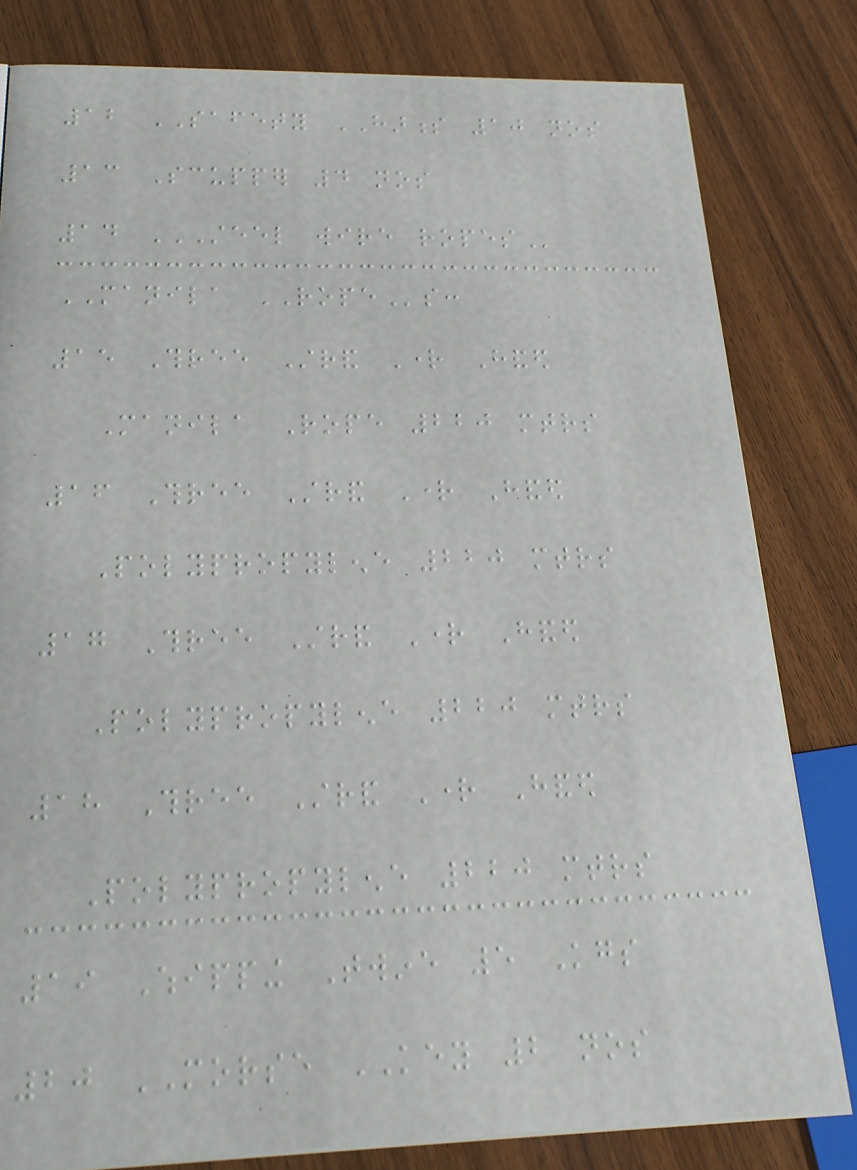12 SAFETY HARNESS 10 nos
13 Scupper 4 nos
14 STEEL WIRE ROPES
MANILA ROPEs:
15 Three Strand Right Handed
Manila Rope 220 mtrs
16 Three Strand Right Handed
Polypropylene 220 mtrs
17 Three Strand Right Handed
Polypropylene 220 mtrs
18 Three Strand Right Handed
Polypropylene 220 mtrs
19 Whipping Twine 5 Kgs
20 MORSE KEY 2 nos
